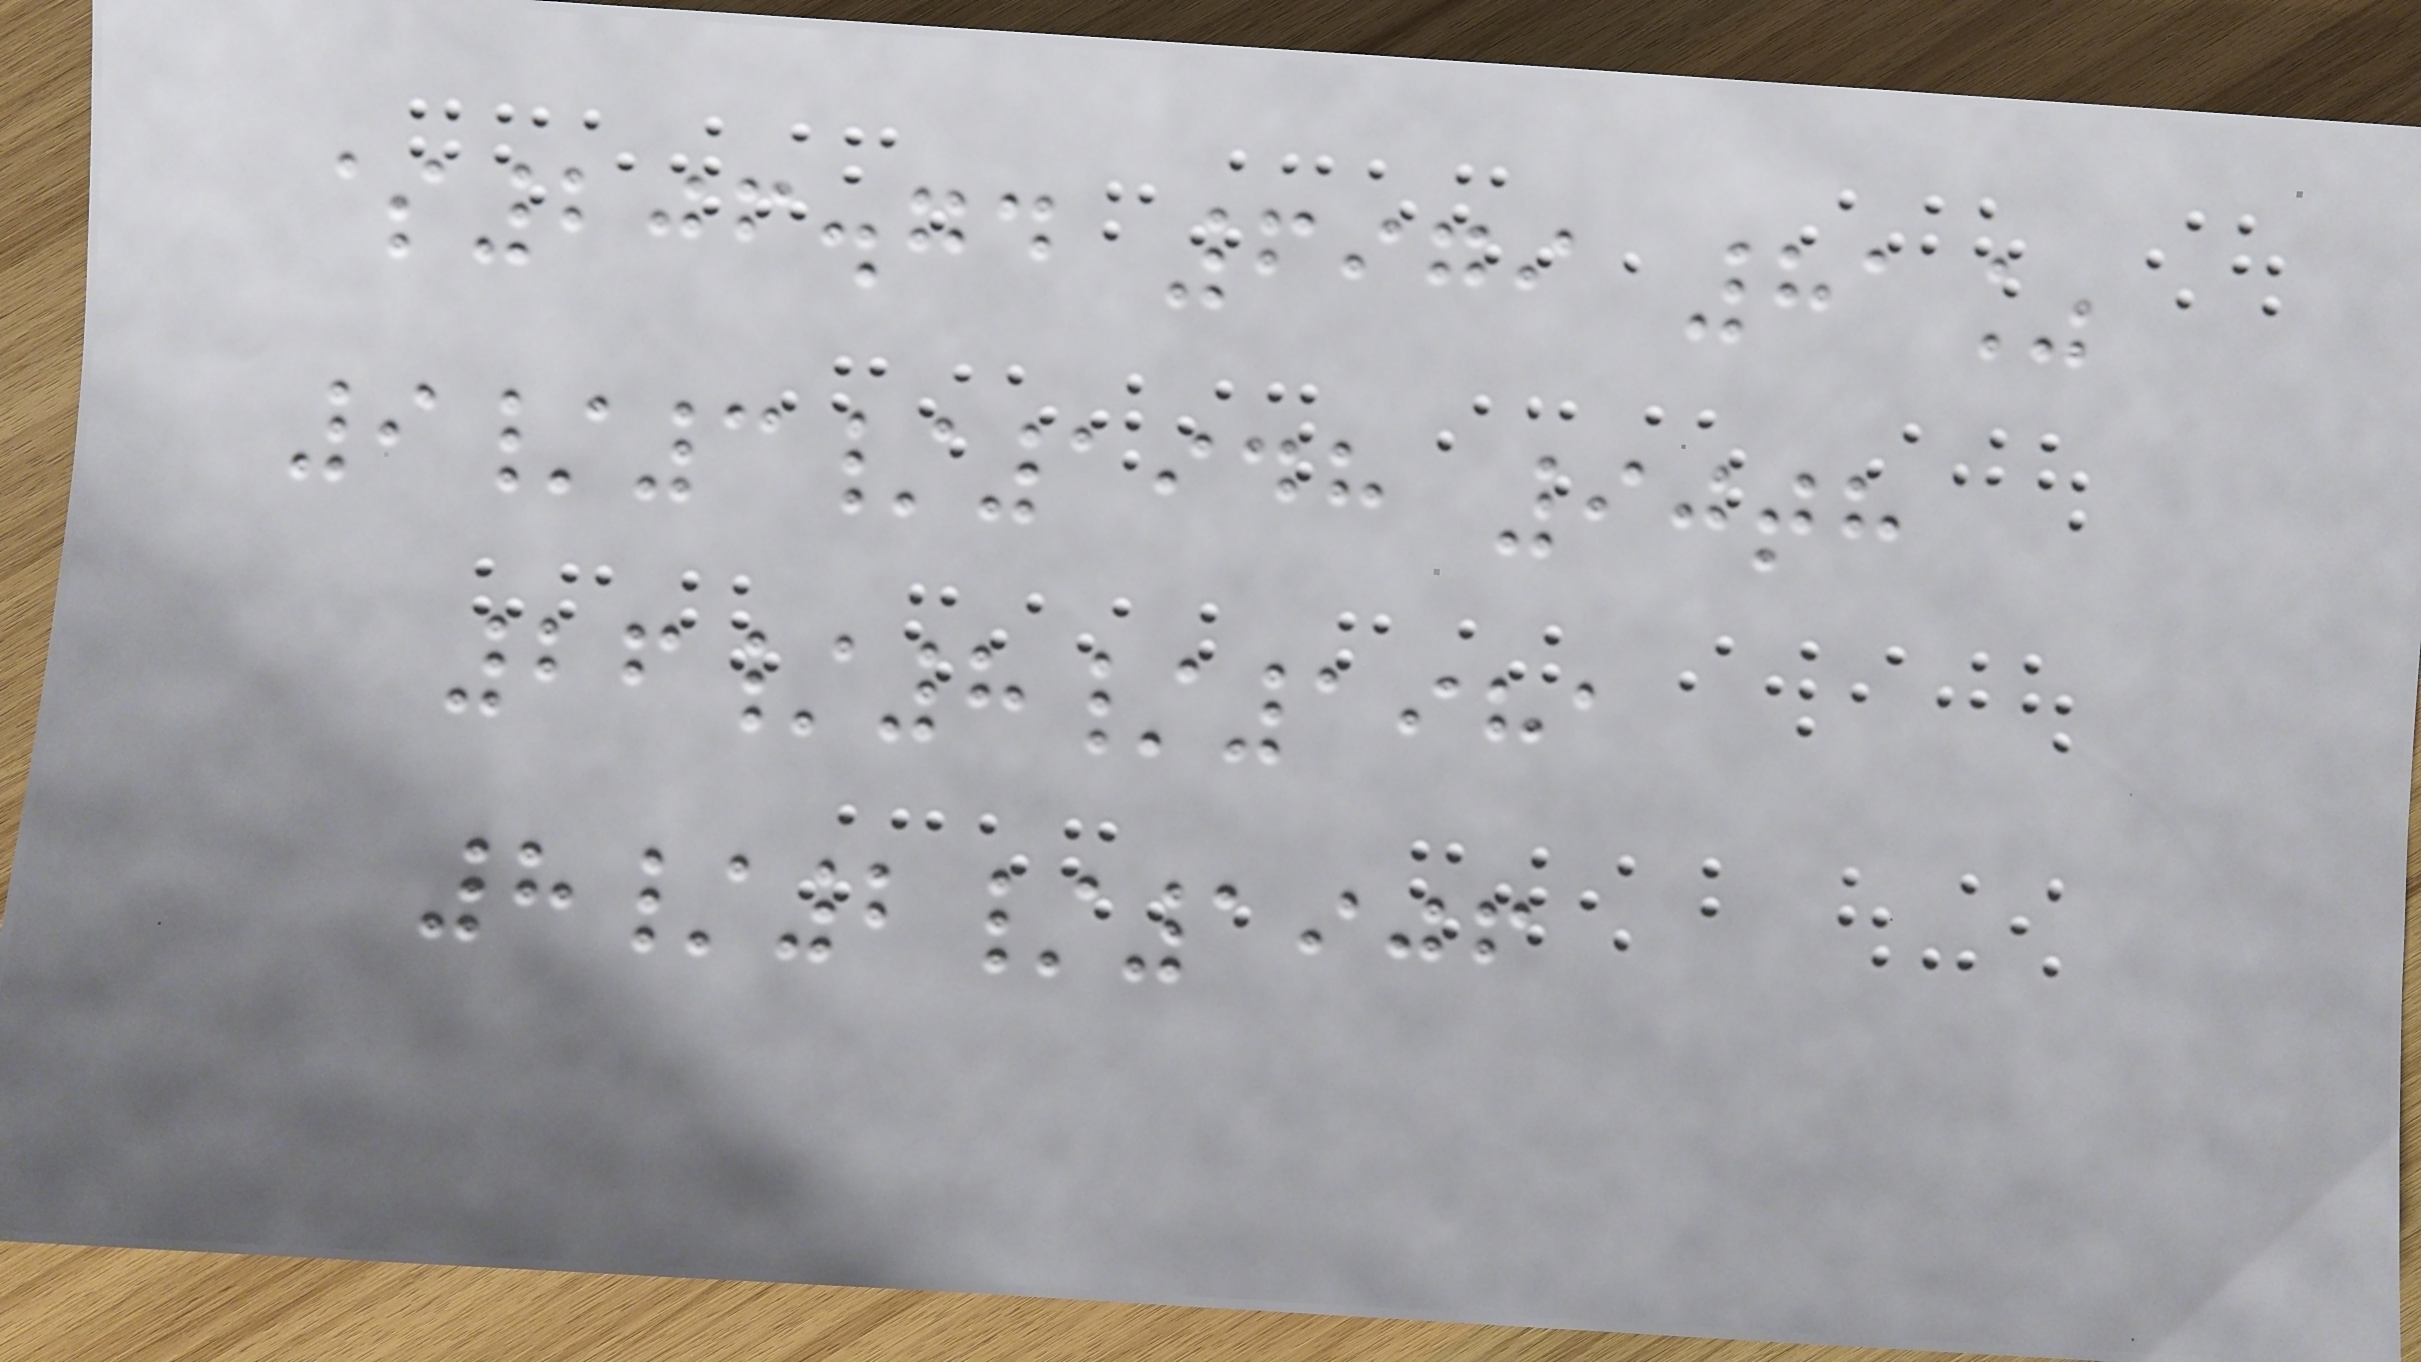$206.74 6979 81%
9/3/1948 90th
26/8/1981
8/2/1906
